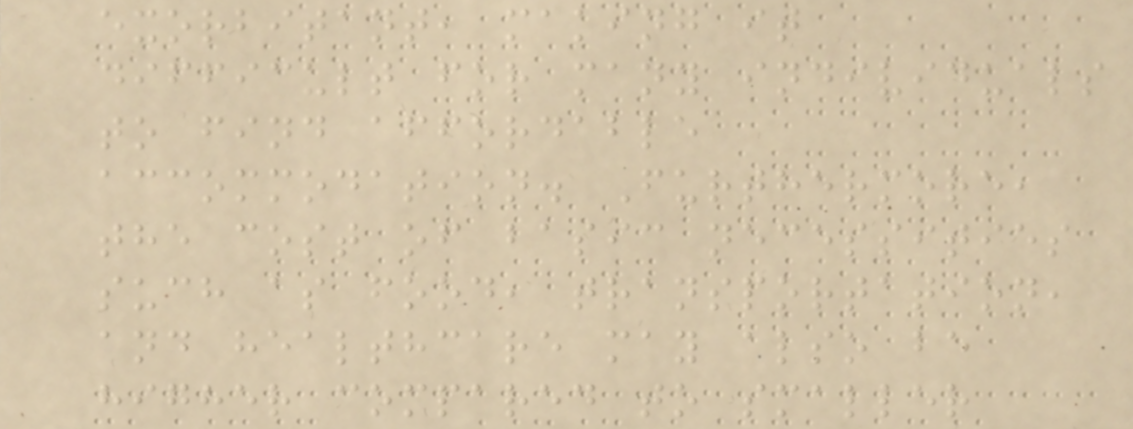exorbitant, making it
difficult for many individuals
to find affordable
accommodation. Furthermore,
the cost of basic necessities
such as food, transportation,
and healthcare may also be
higher compared to smaller
